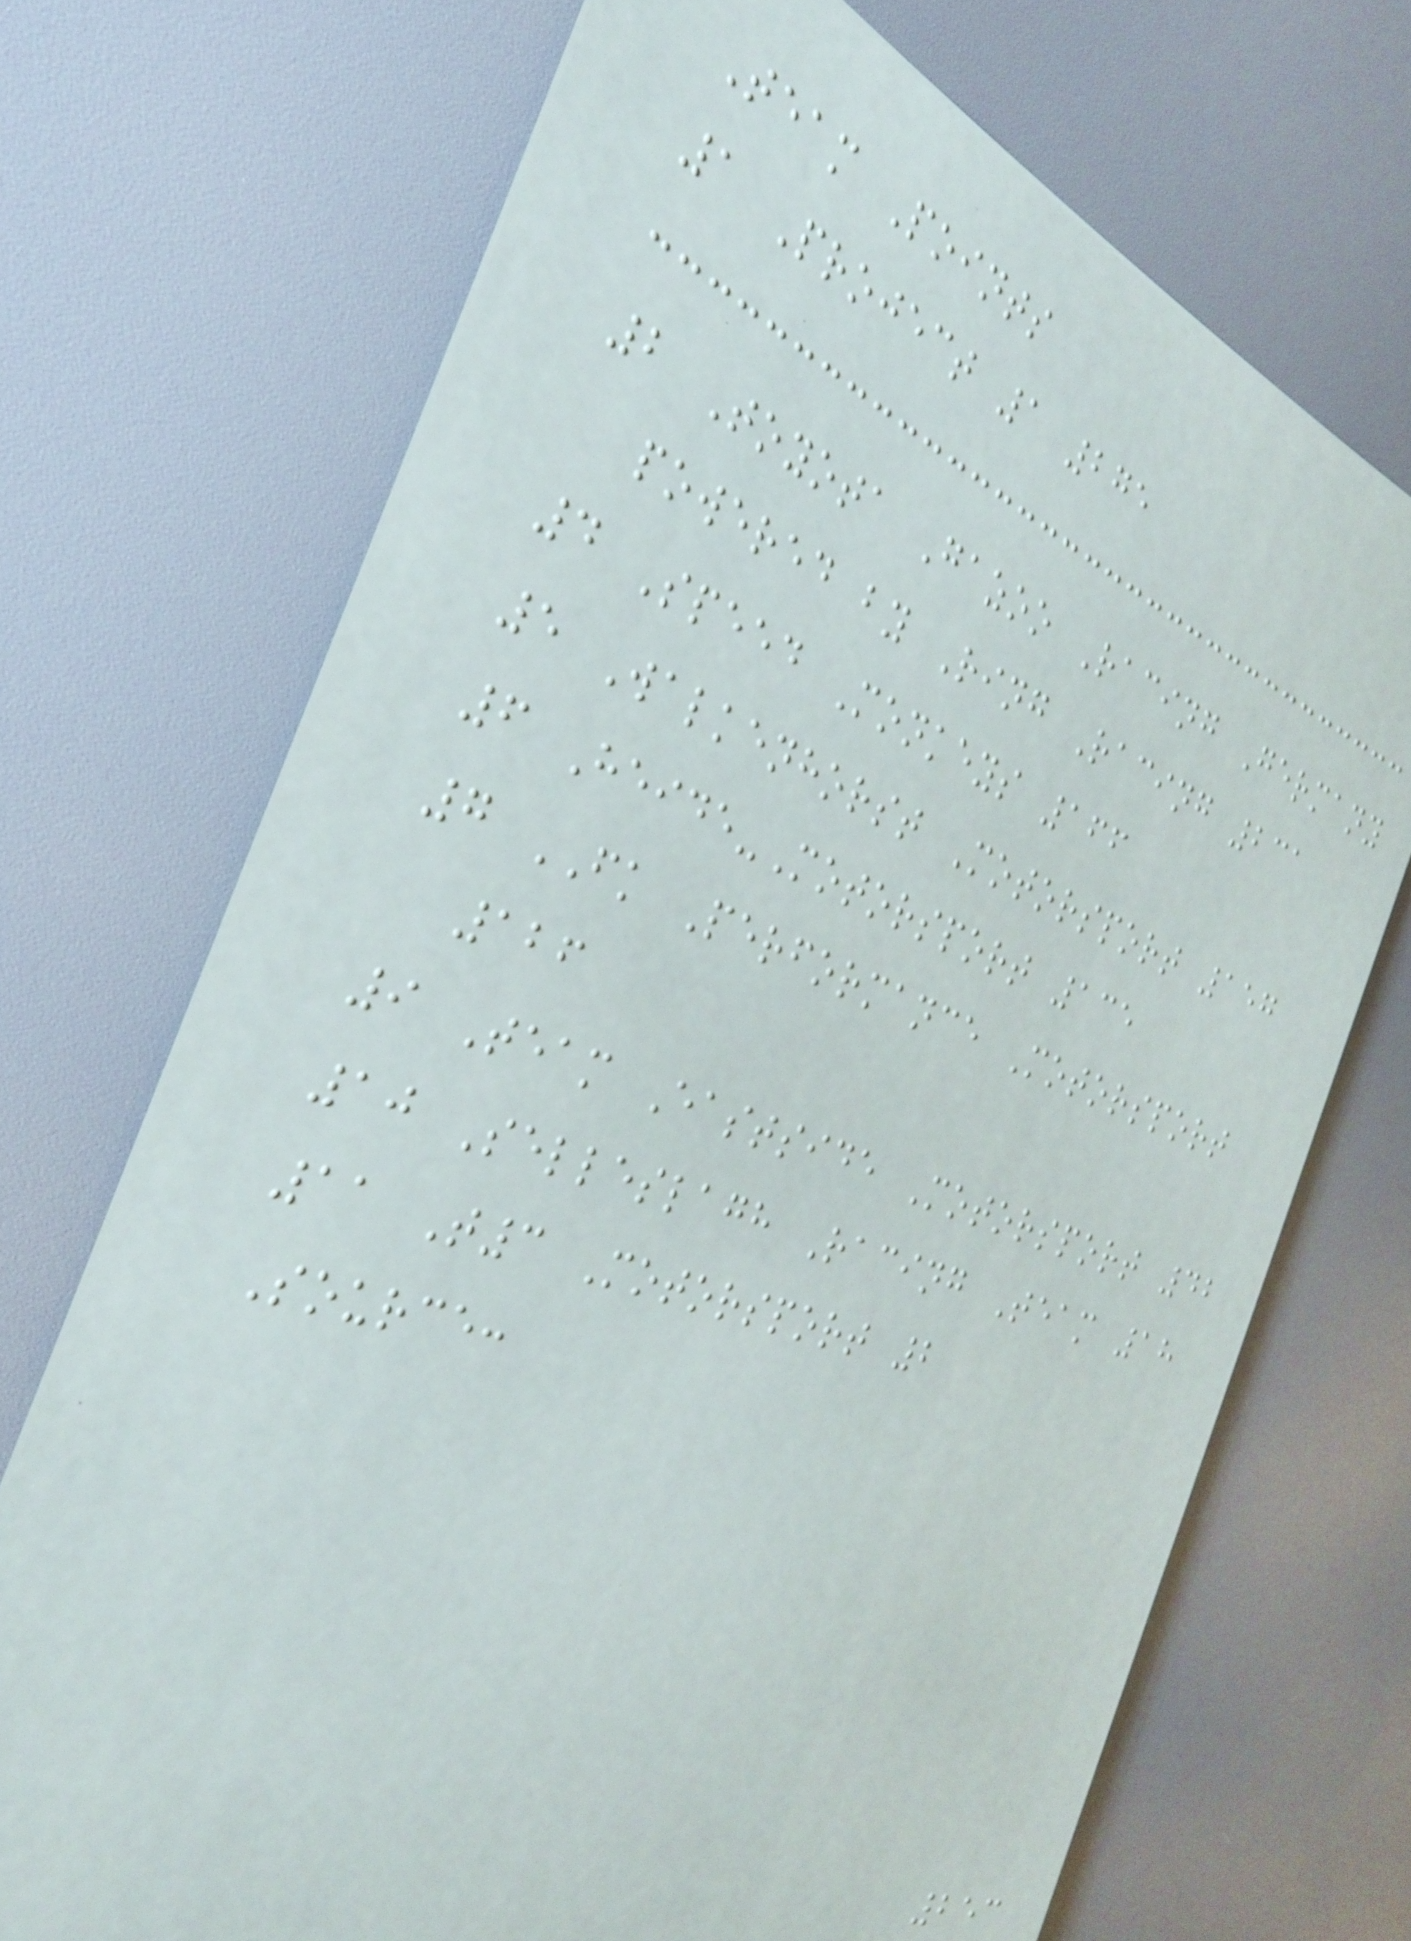Team Points
1 Project 1 275
2 Toyota Gazoo Racing Germany
powered by Ring Racing 231
4 Speed Monkeys 166
5 Walkenhorst Motorsport 157
6 Heide-Motorsport 135
7 FK Performance Motorsport
126
9 Team Eastside Motorsport 42
10 Selleslagh Racing Team 18
11 T3 Motorsport 2
Source:
253
